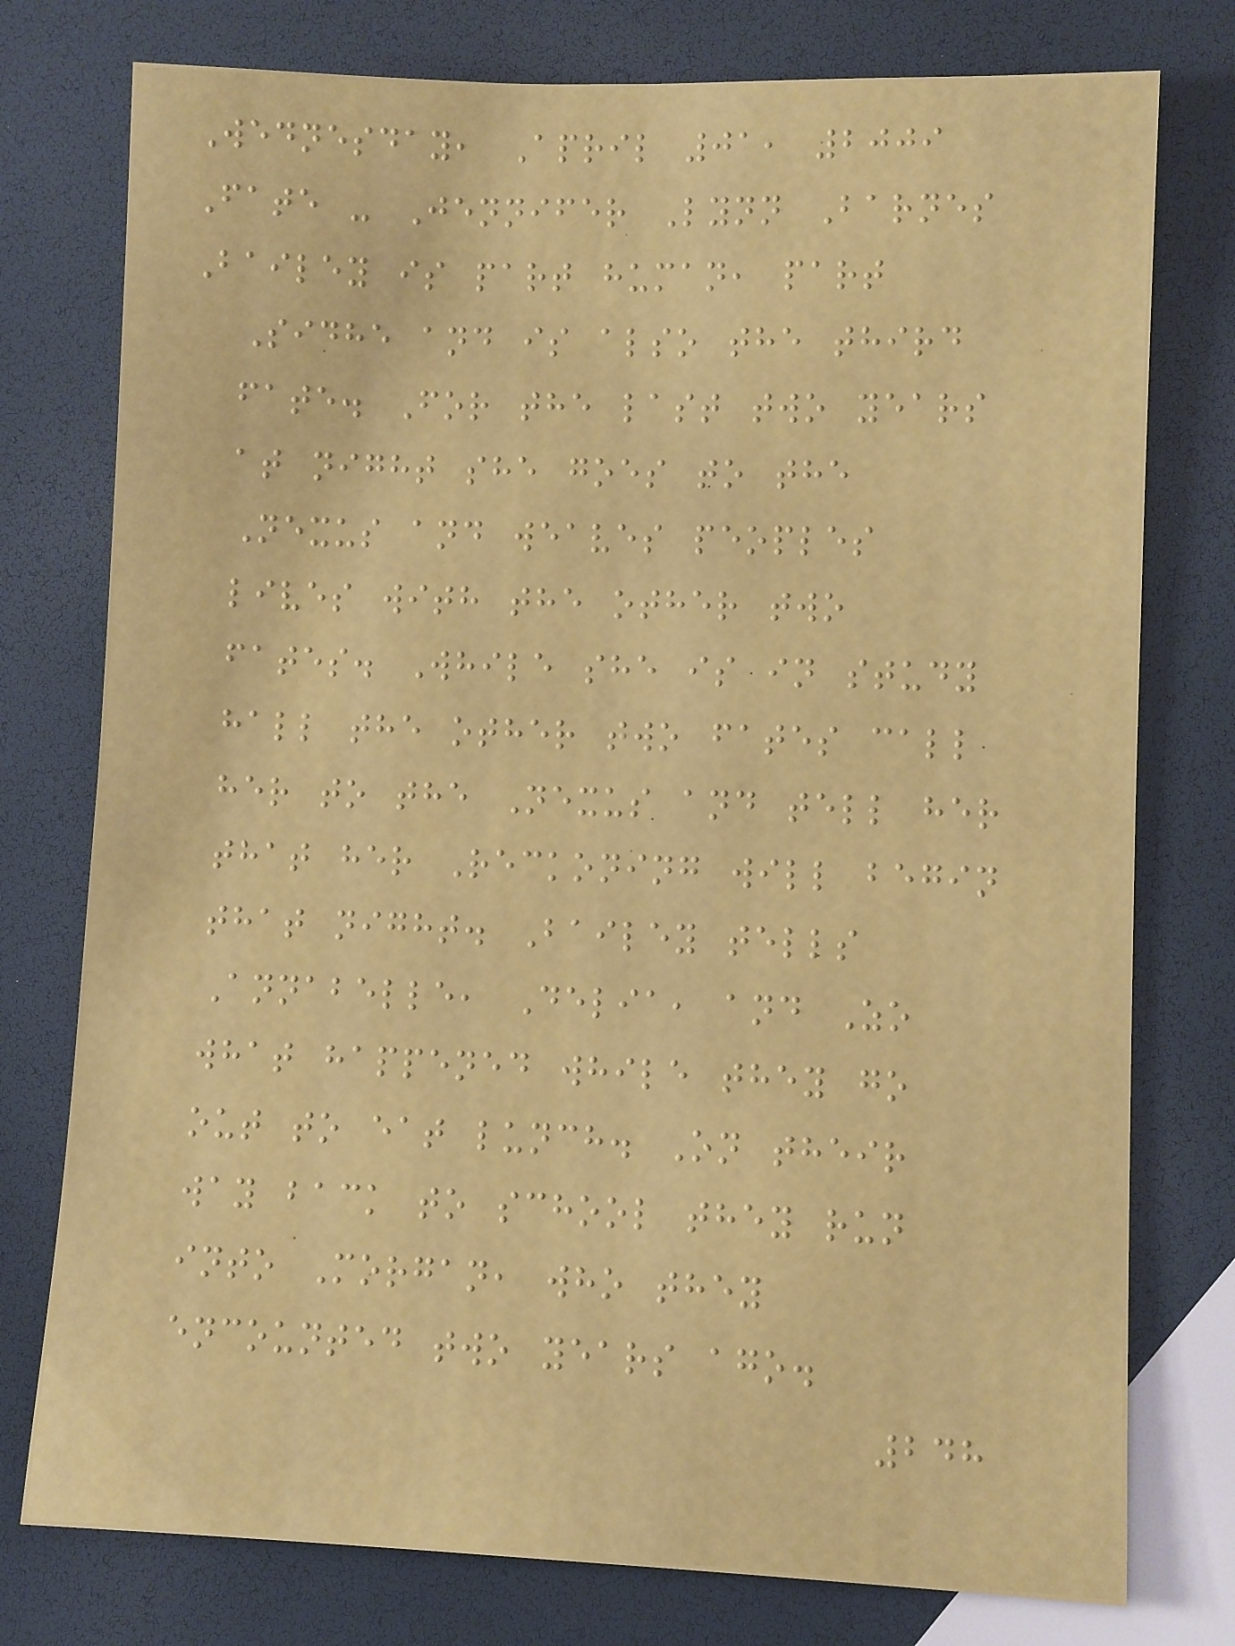Wednesday, April 01, 2009
Fate - Jennifer Lynn Barnes
Bailey is part human, part
Sidhe and is also the third
fate. For the last two years
at night she goes to the
Nexus and weaves peoples
lives with the other two
fates. While she is in study
hall the other two fates call
her to the Nexus and tell her
that her Reckoning will begin
that night. Bailey tells
Annabelle, Delia, and Zo
what happened while they go
out to eat lunch. On their
way back to school they run
into Morgan, who they
encounted two years ago.
248
